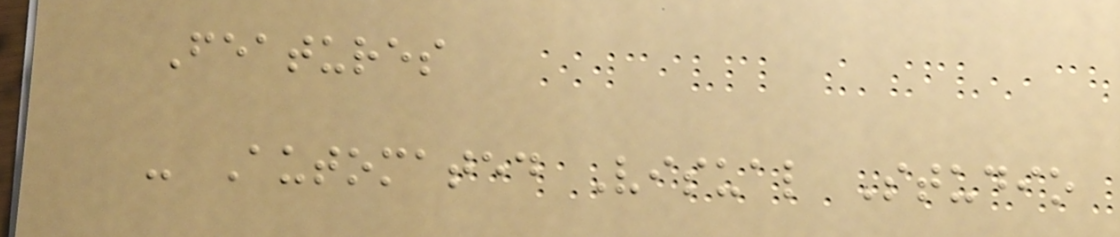Features
- Automated Visual Studio
